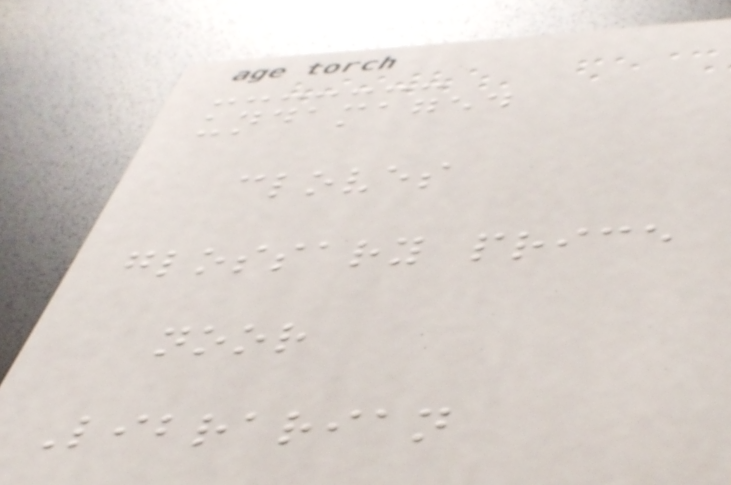undamaged
cloves
glossary price
noor
Librarian
